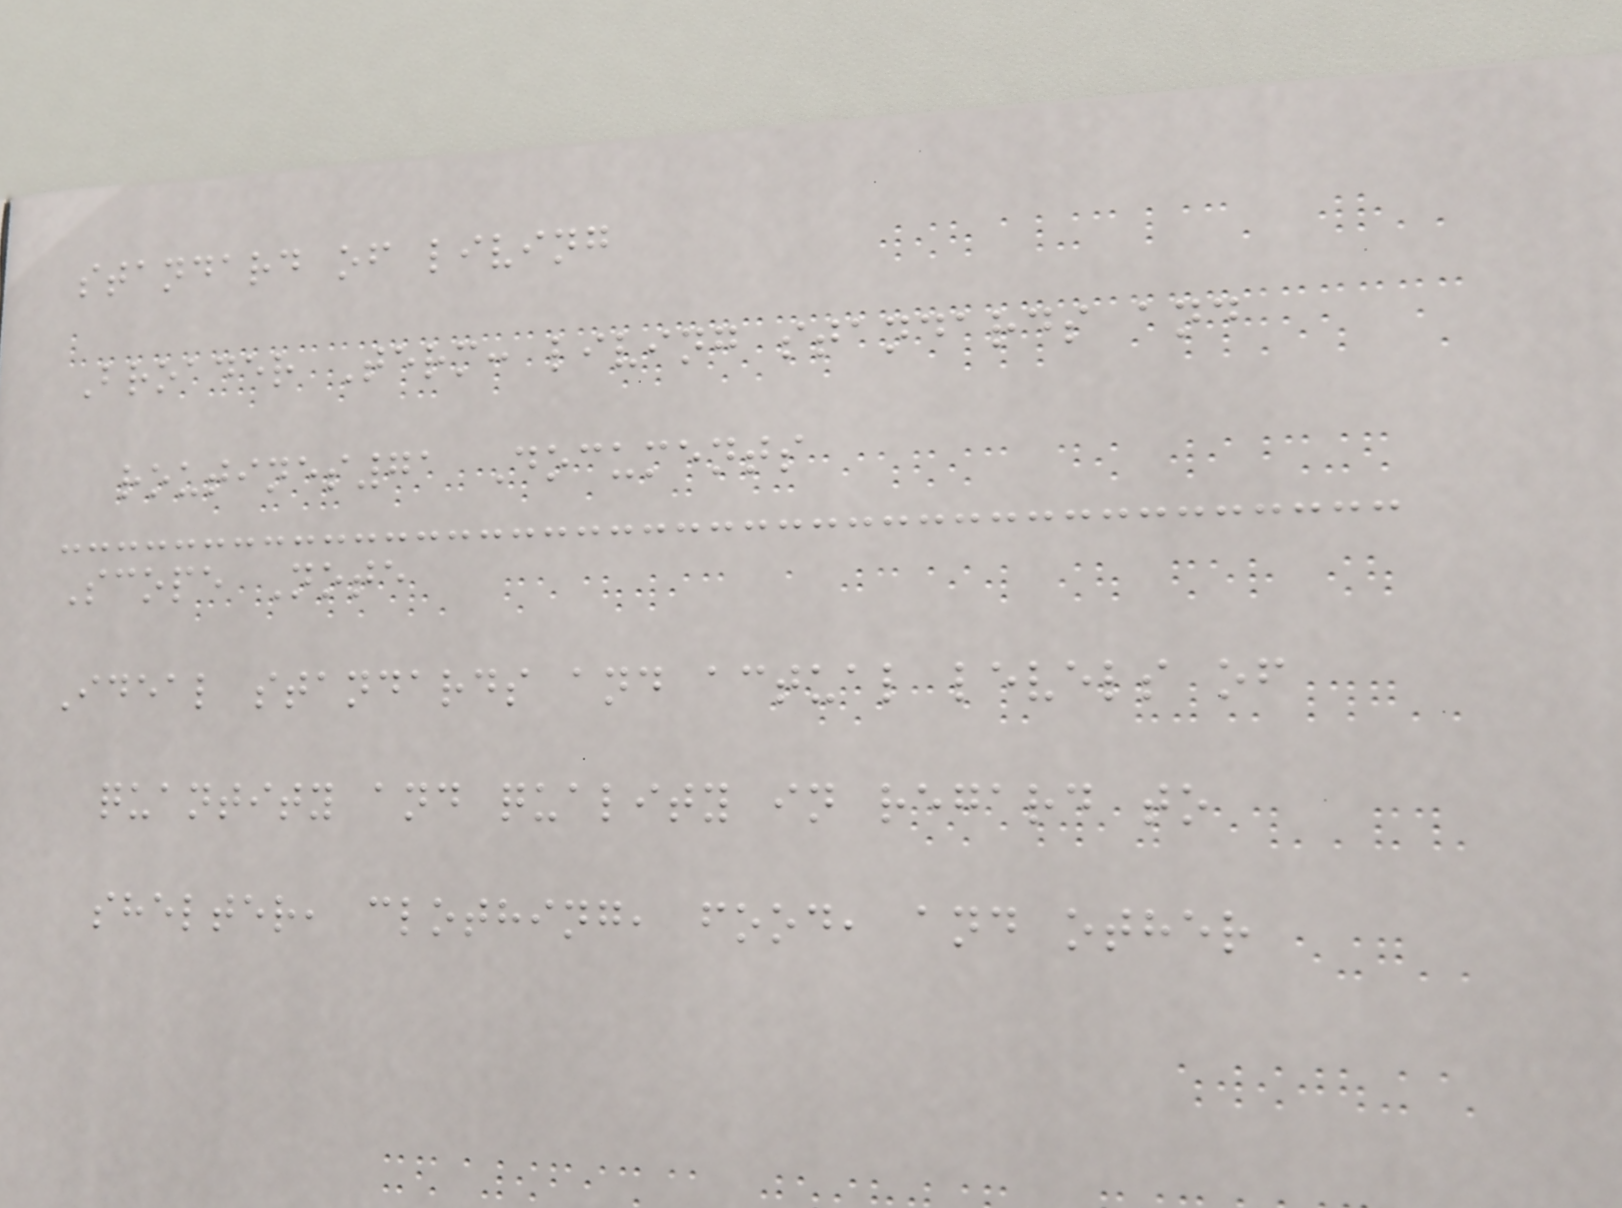standard of living
Broader Term: living standards and
routines71 Documents
Scope Note
Ideal standards and actual levels of
quantity and quality in regard to
shelter, clothing, food, and other
